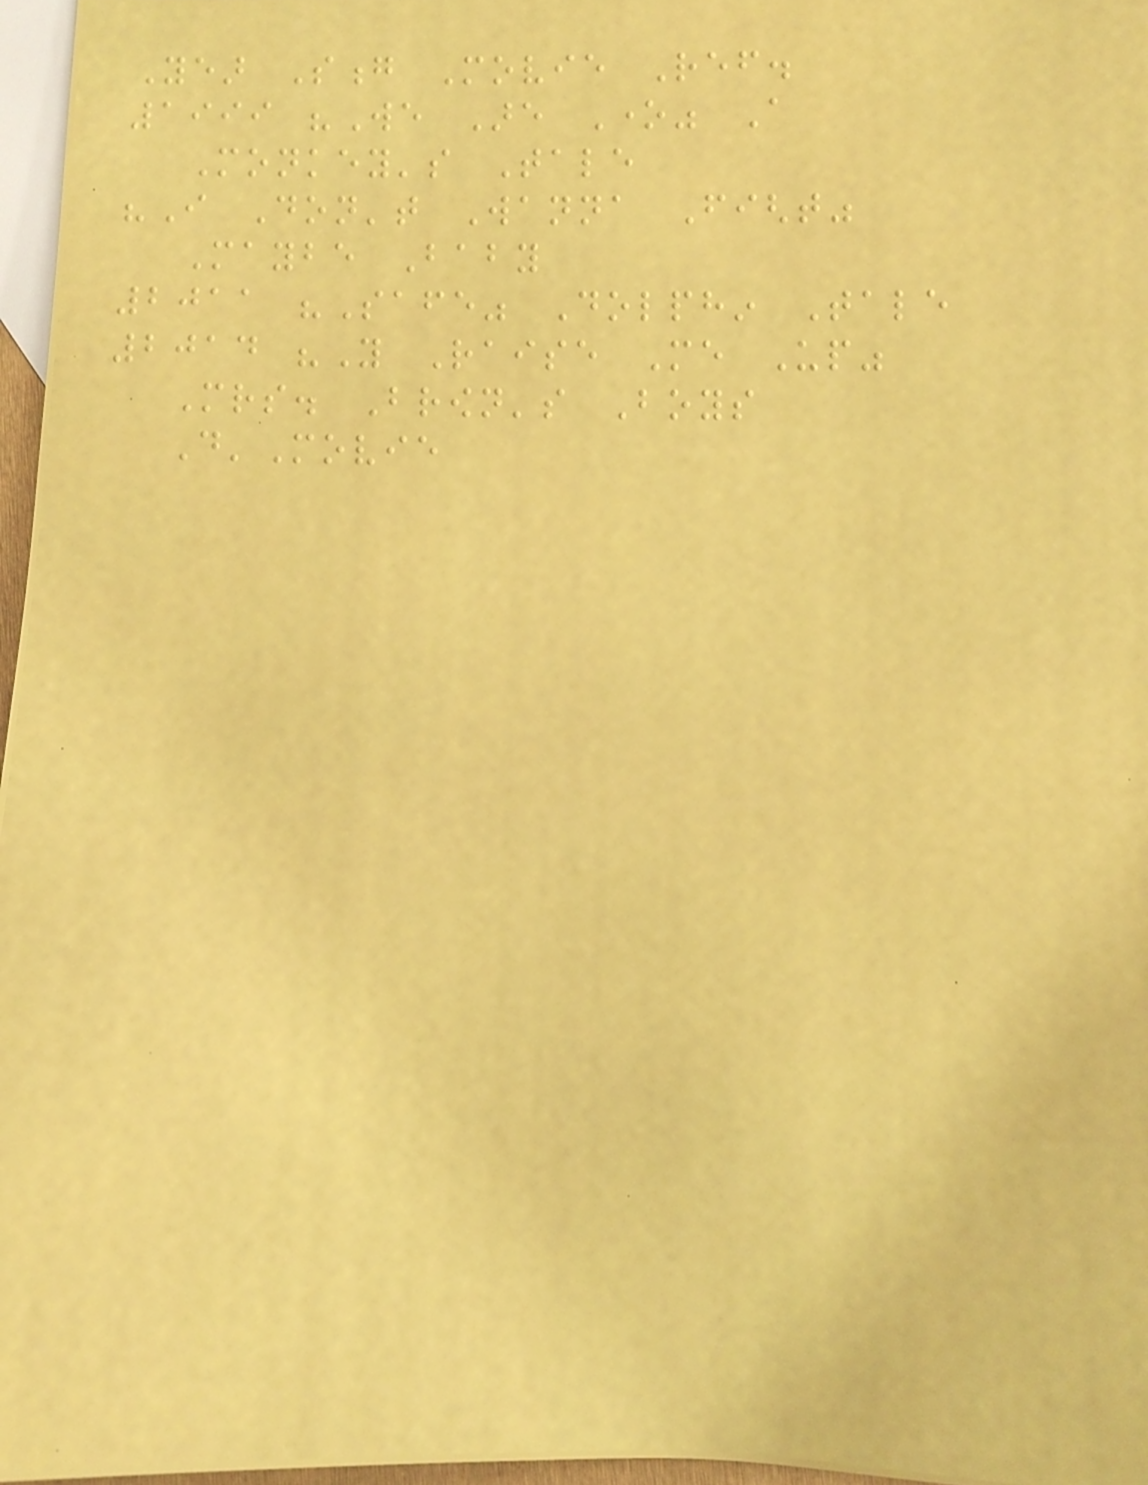Year Song Movie Ref.
1999 "We Are One" A
Monkey's Tale
"I Don't Wanna Fight"
Maybe Baby
2011 "Safe" Dolphin Tale
2014 "You Raise Me Up"
Mrs. Brown's Boys
D'Movie
